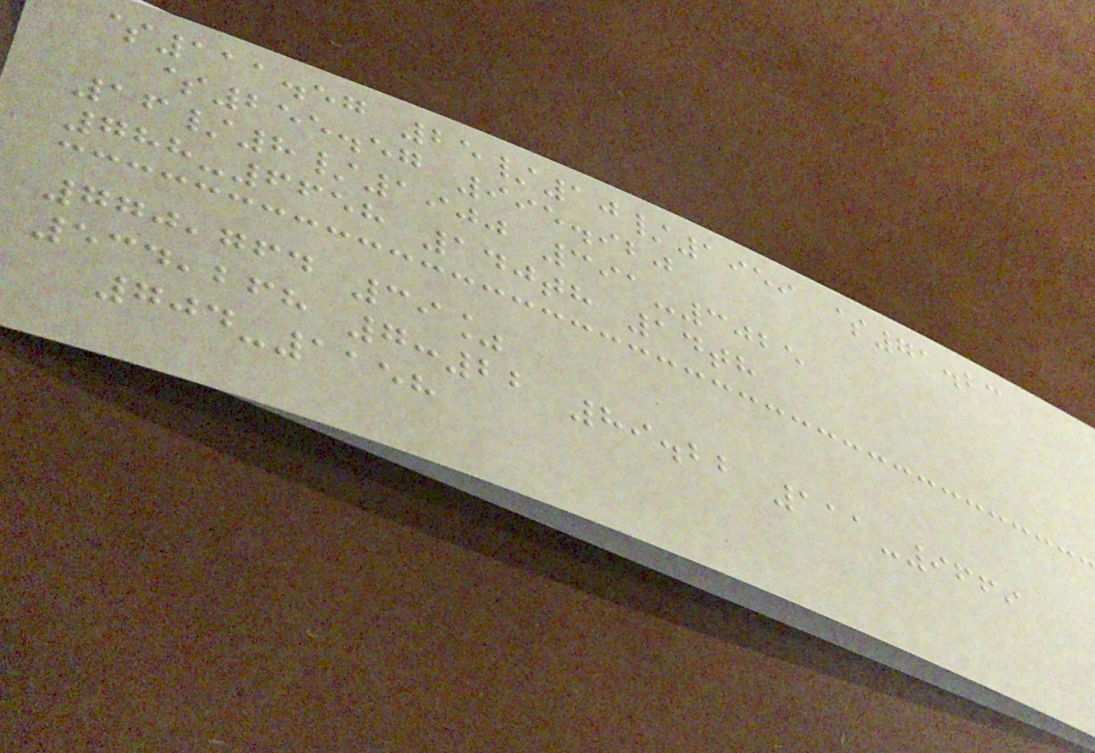$111.57 25/10/1959 $71.23
$255.57 995.920
16/8/1900 391-3025
788-6658 140th 14th
770,764 39%
534,268 7:22 89.22 111-9669
704-1158
